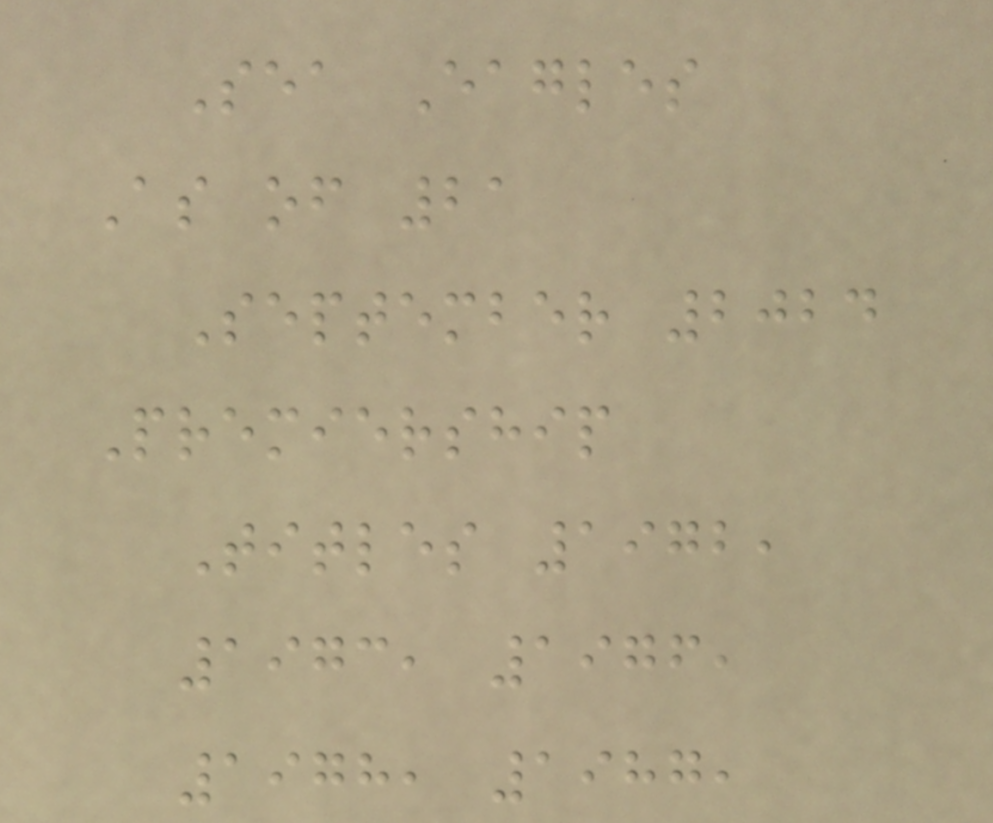Sea Eagles
As of 21
September 2024
Premiership
Titles 1972,
1973, 1976,
1978, 1987,
